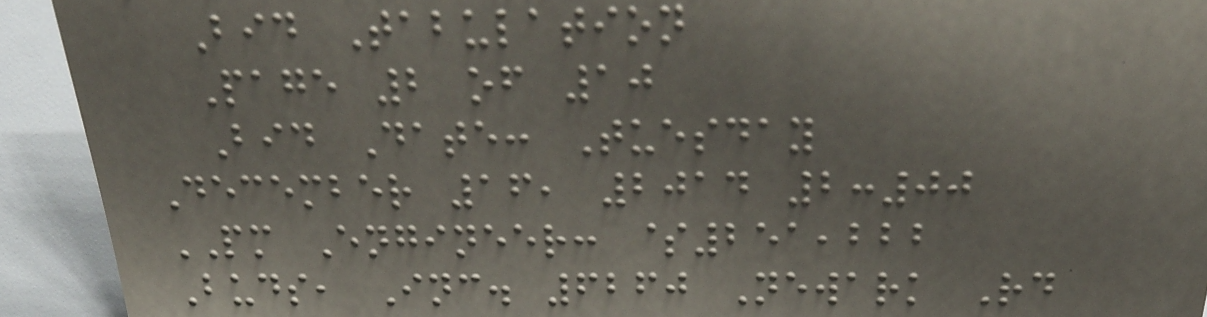Bid Tabulation
Page 2 of 10
Bid Date: Tuesday
December 16, 2014 2:00
PM Engineer: $251,222
Buds, Inc. 6260 Newark Rd
